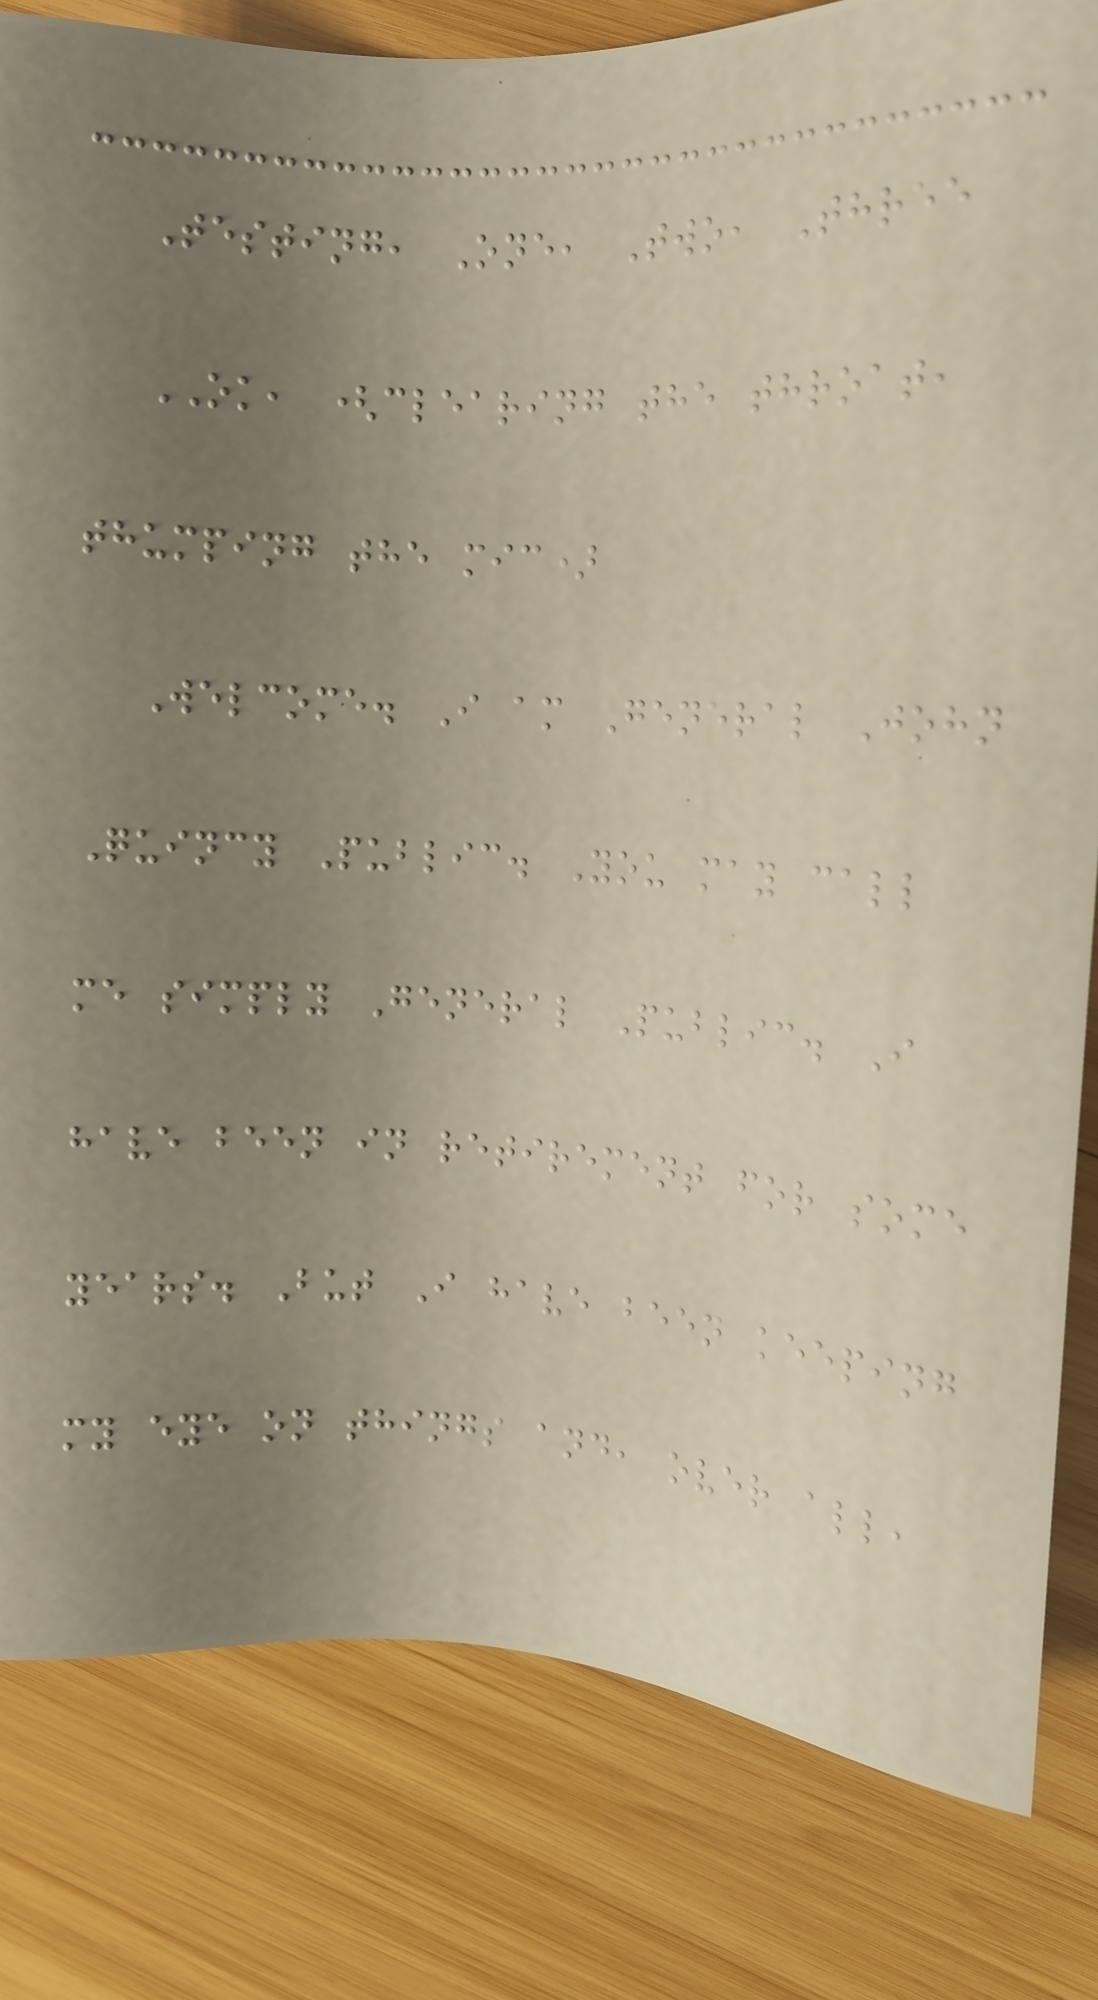Testing, One, Two, Three
OK, (clearing the throat,
thumping the mic)
Welcome. I am General John
Quincy Public. You may call
me simply General Public. I
have been in retirement for some
years. But I have been keeping
my eye on things and, over all,
